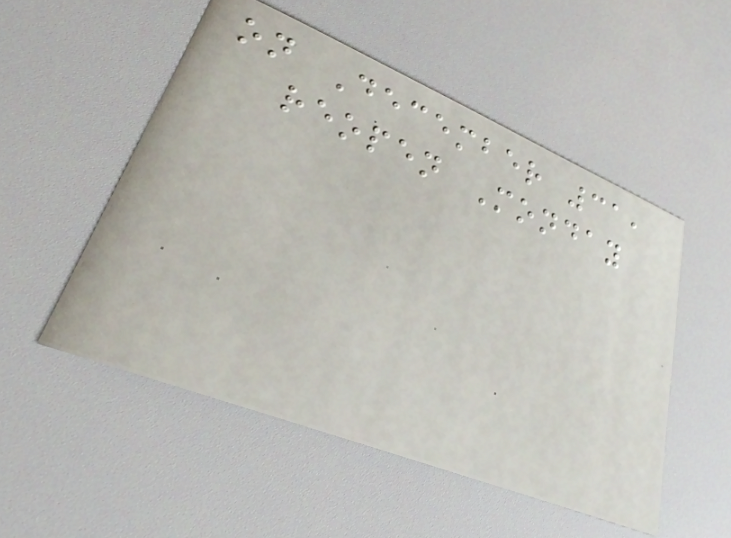on December 31,
reopen Monday
